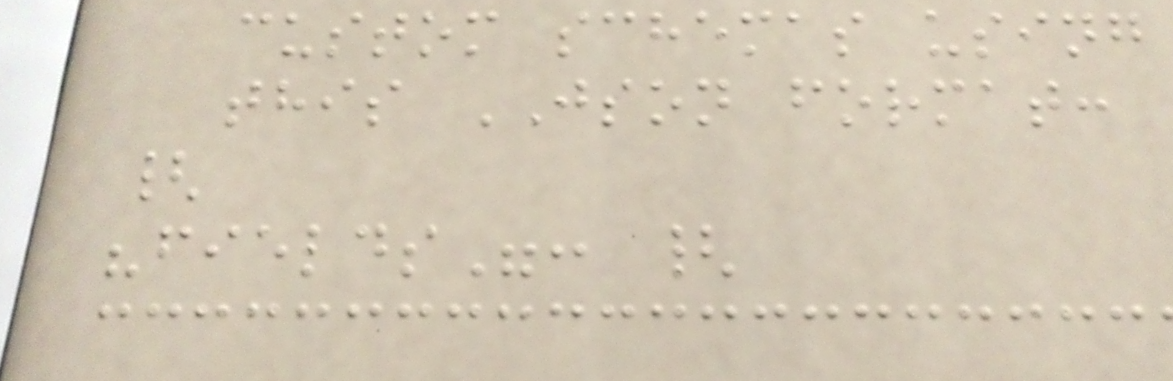custom schemas using
this JSON format:
{
"fields": {
